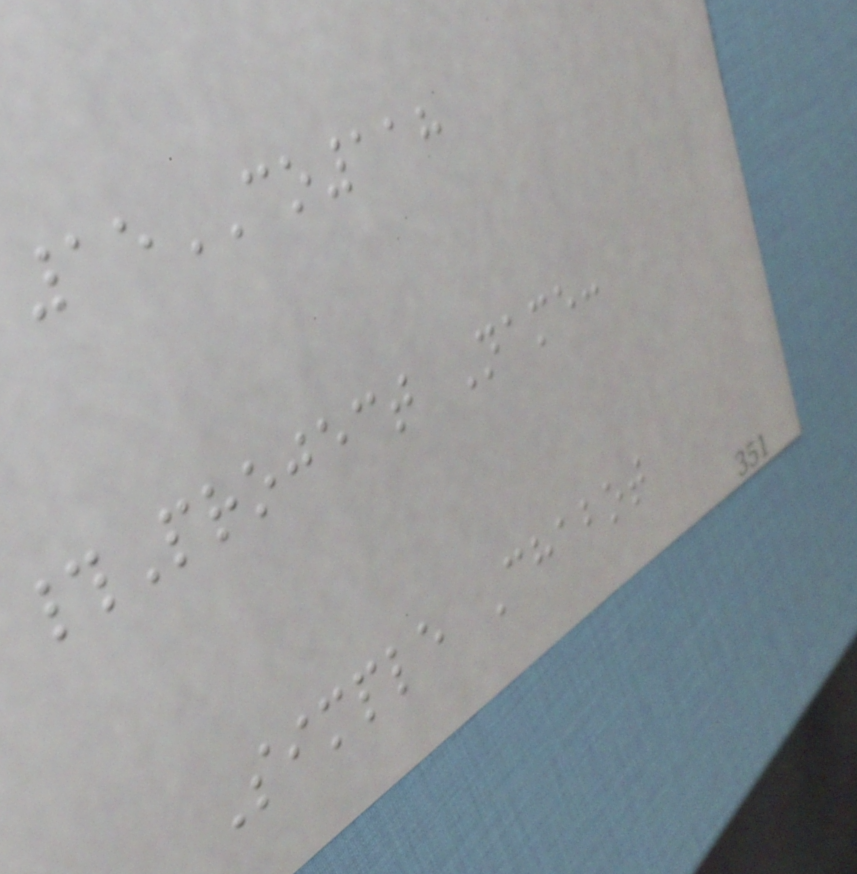15CO118
#Project Name:
Simple Chabot
